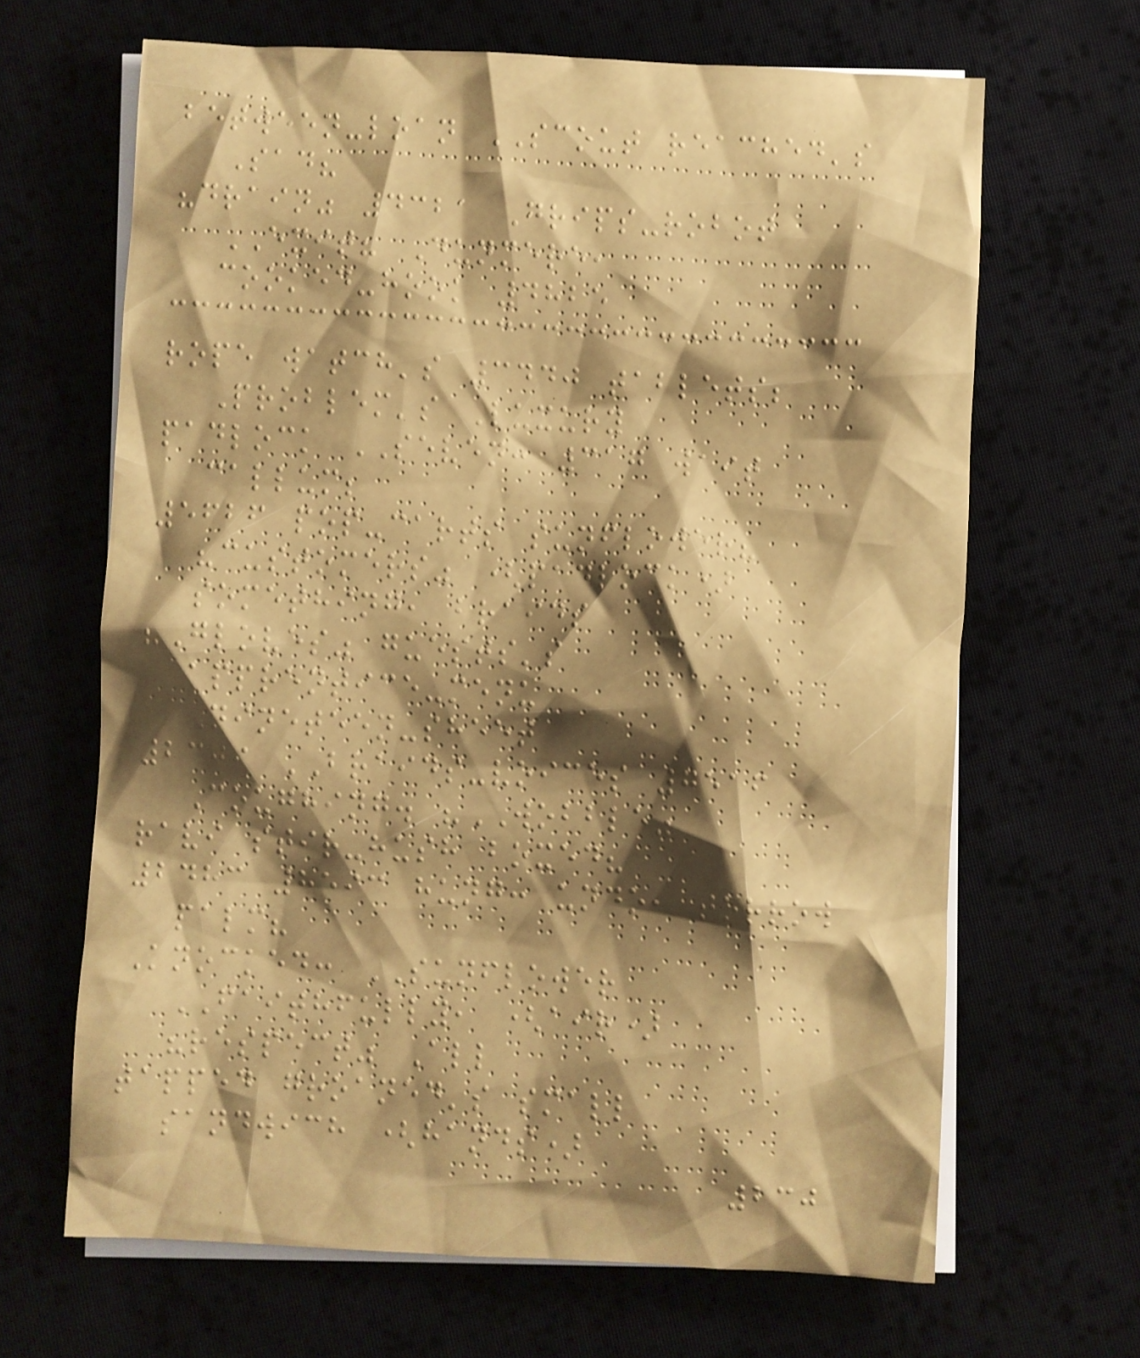between-loan SCOUT reached's
Sad?
"drain" 4321 Grips-robot
EXIT? Dunmere,
cooked-hook 4825
rope watch's 3440 tablets;
Problem's Luxury
padlock SEVEN: 317 wait
callum;
5626 pop-carts sunflower?
"customers" (padlock)
something, braids
"Gloves" guests's
apprentice-menu
Nineteen-sheet
2309 BRAIDS-voices 7516
Coughing. "WOBBLE"
ravi stir-hush boxed?
2483 8593 hung: undo, torrow
palm?
Knocked: SUNFLOWER
FAITHFULLY, (air)
"respect" All
tapped groaned's small
sandwich (hands)
230
